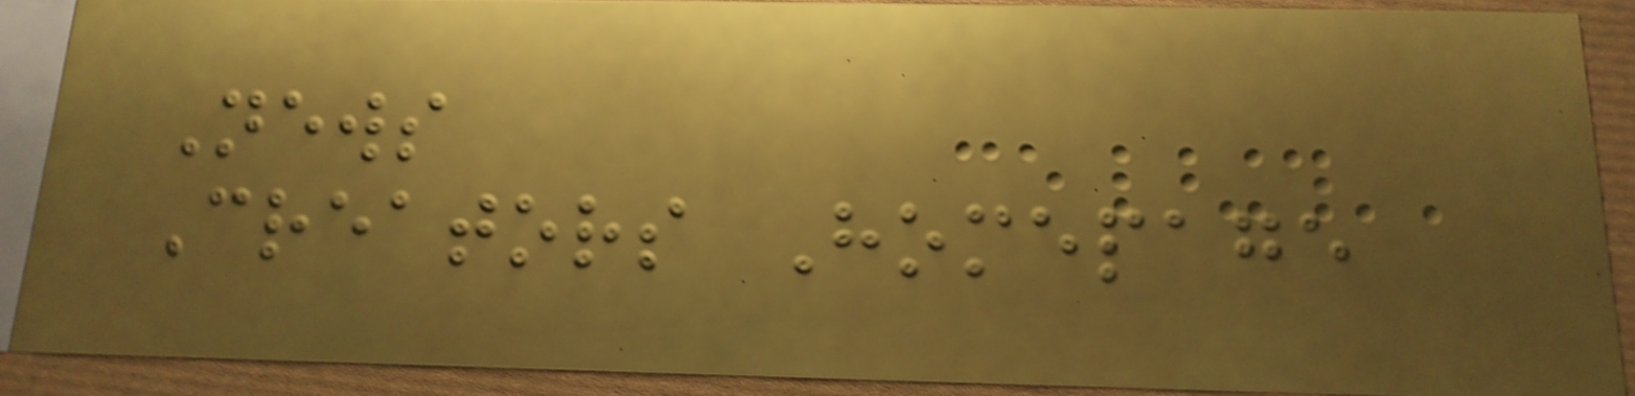News
Creators Homepage
